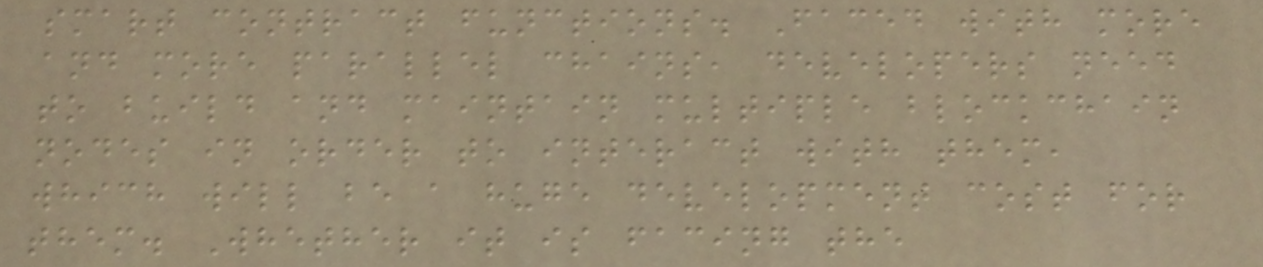smart contract functions. Faced with more
and more parallel chains, developers need
to build and maintain multiple blockchain
nodes in order to interact with them,
which will be a huge development cost for
them. Whether it is facing the
